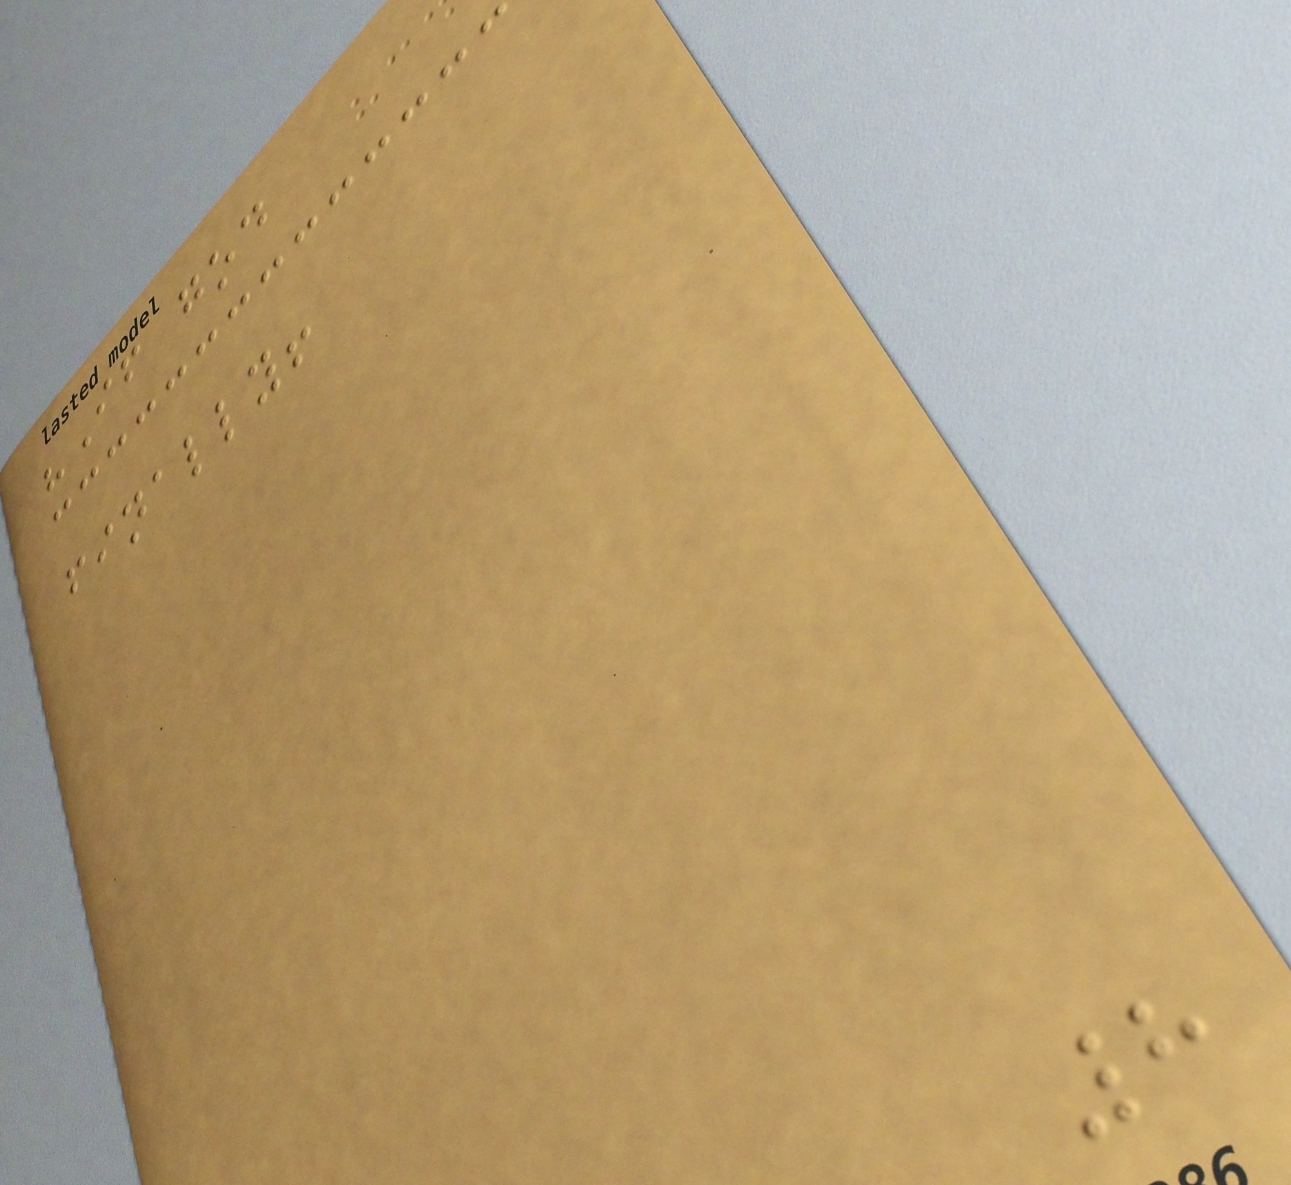"If god
finally!
8
